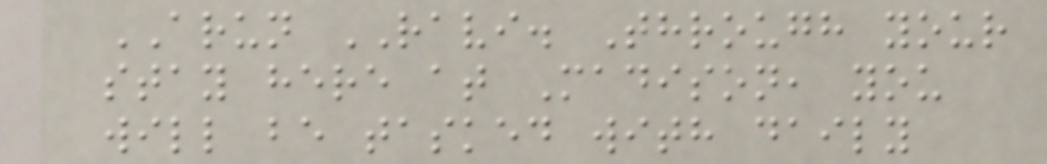ARUN RAVI. Through your
stay here at Madison, you
will be tasked with daily
